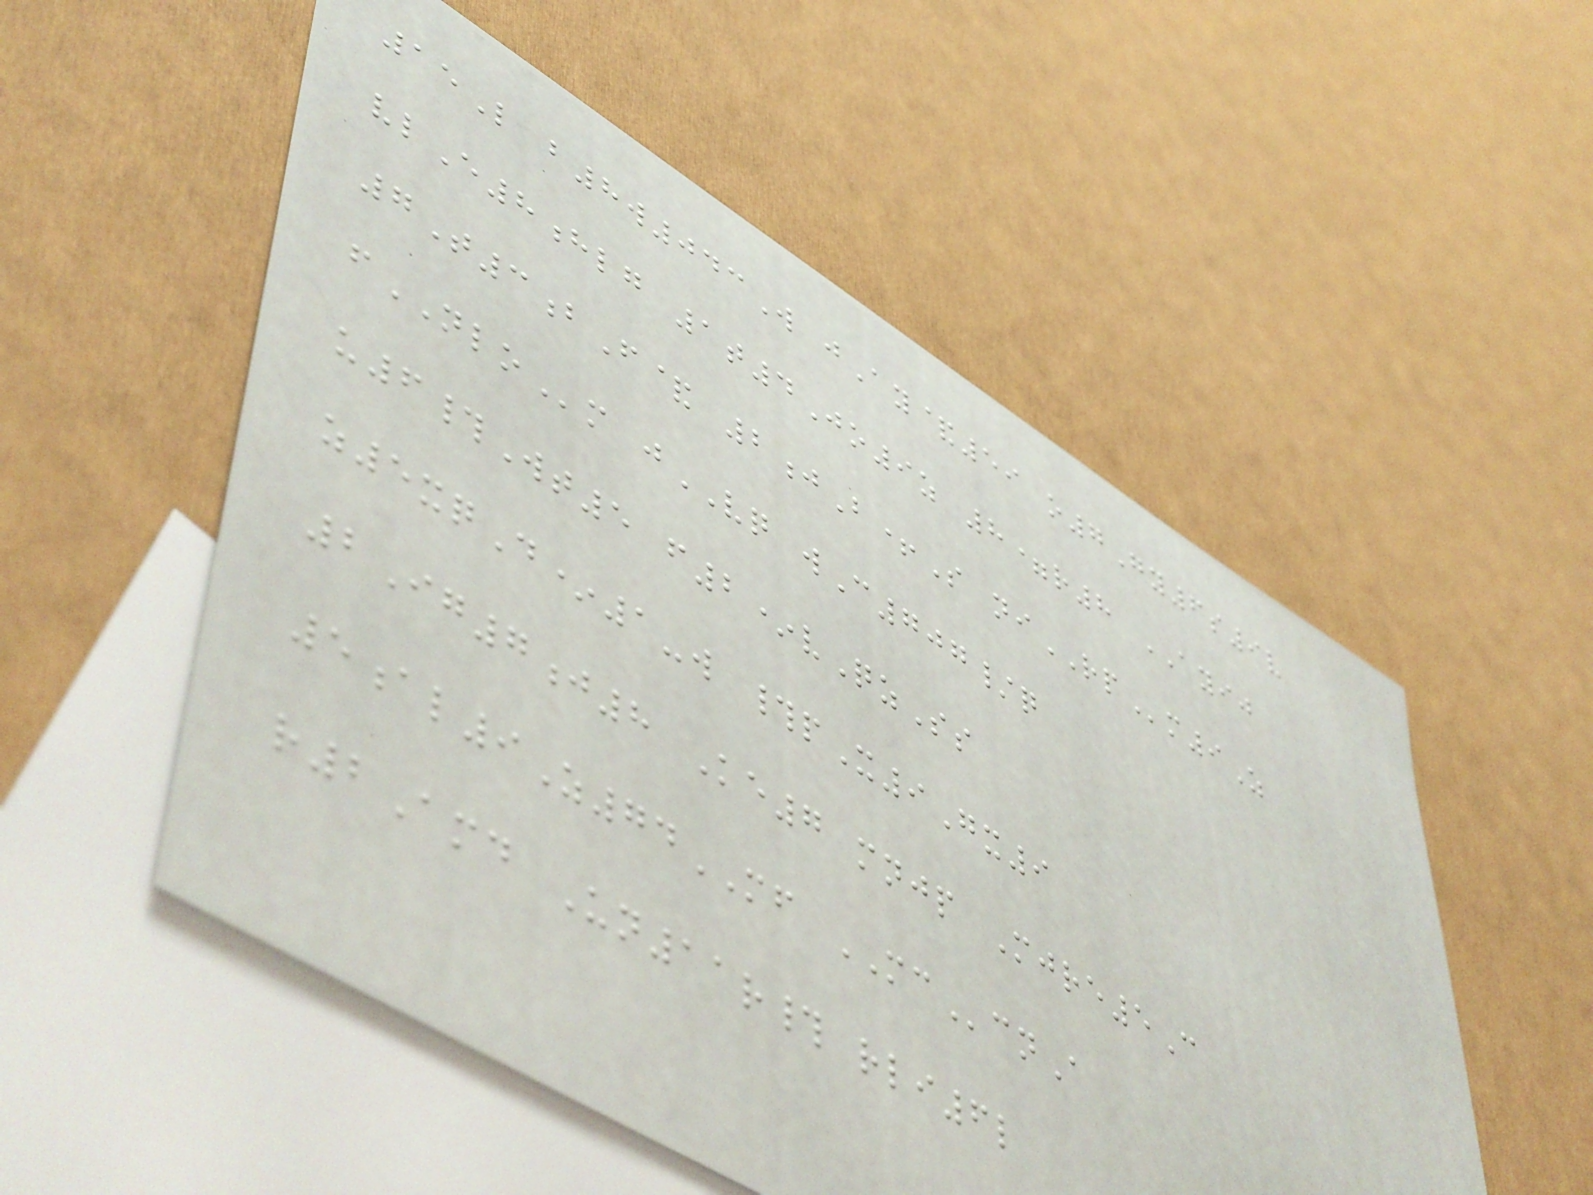15L b8w043W jAy&59 o7Gy6s9v
vlE8hlg 1t4Jo9z 8=r8 AYIJ
7T3bF& 2jB+S niRPm9Z
fNLOm jVQ wC707/q
u6#Wt5 f2*vQzSs
z5xqD*1-w #pX9Gx9
2Ig7j8 Ke7 mnjp Mjre5C
5al9Z74MF MCcnA
r2Amd Un11r# rli6l
